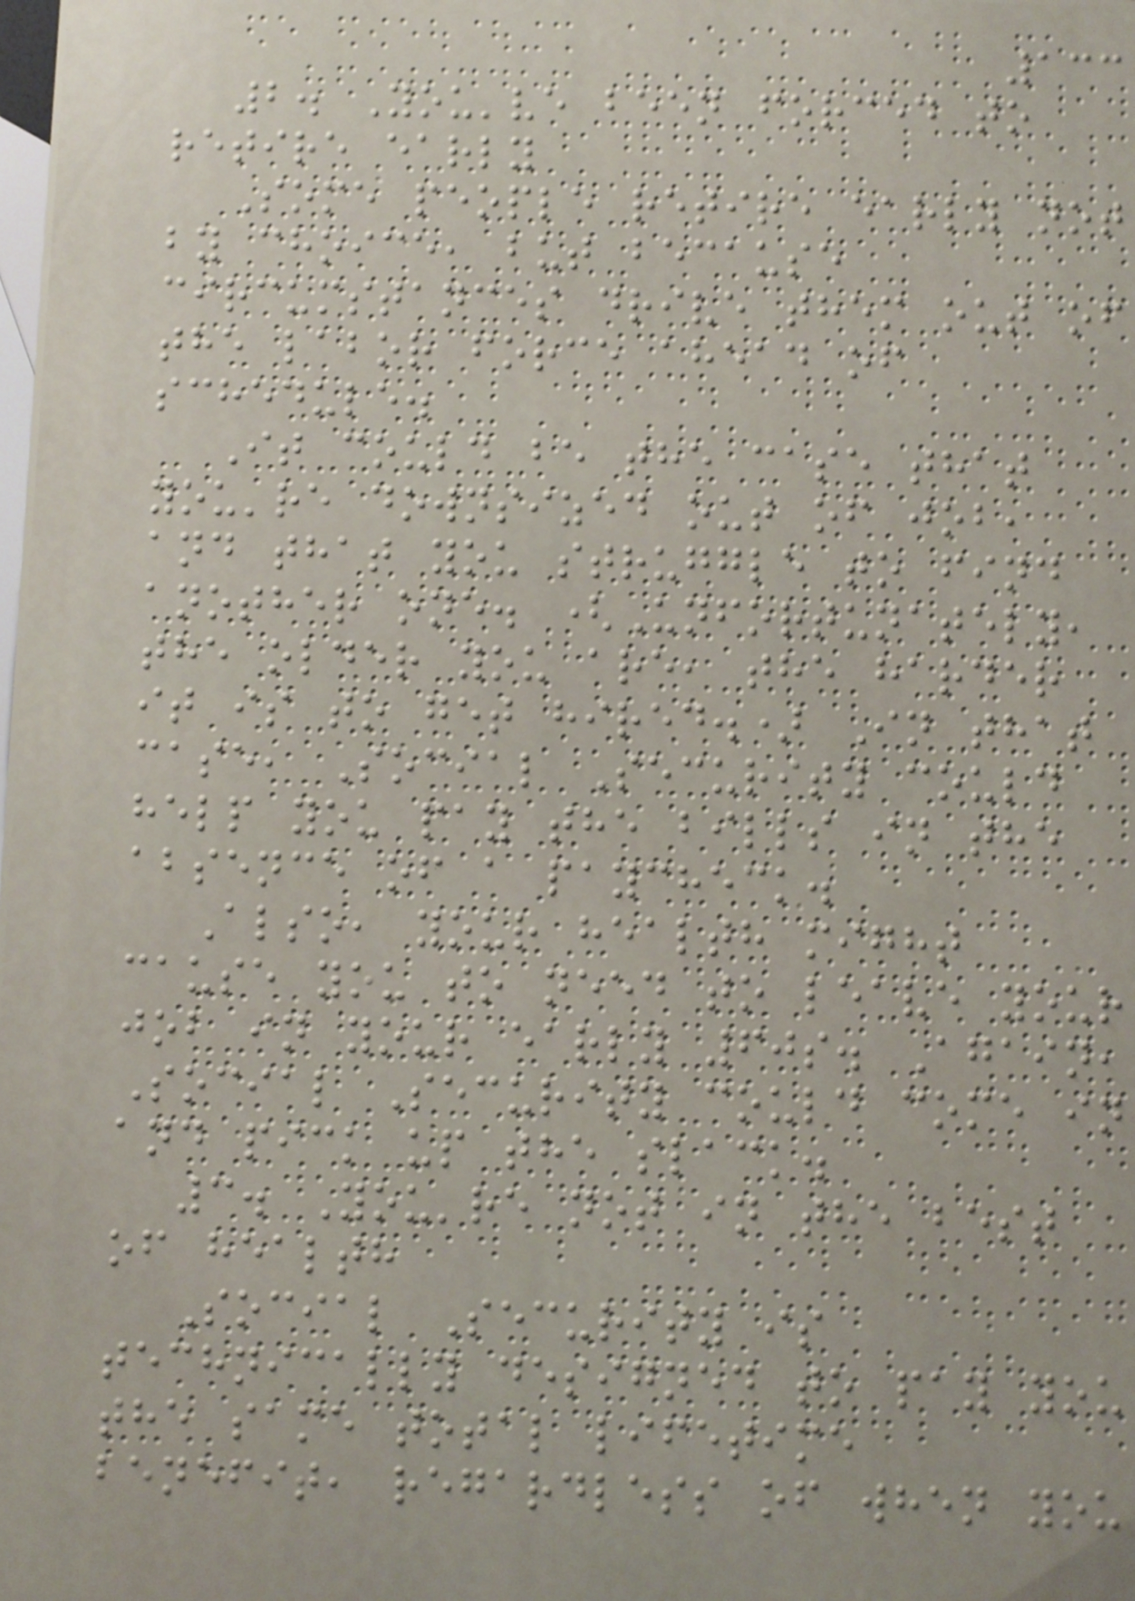133
2. You've been forced to
retire early
Some people retire early not
by choice, but because
circumstances drive them out of
the labor force ahead of
schedule.
It could be the case that
you're downsized out of job,
and that you struggle to find
another one. (Unfortunately,
the older you are, the harder
it is to get hired.) In that
case, Social Security could
help you pay the bills in the
absence of a paycheck.
Also, your health might
cause you to need to leave your
job in your early 60s. Again,
Social Security could come in
and pick up the slack.
3. You're not in the best
of health
Social Security is
technically designed to pay you
the same total lifetime
benefit, regardless of when you
